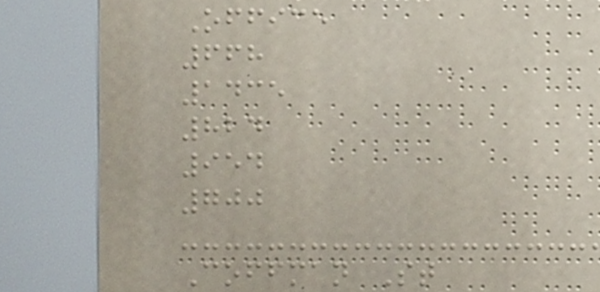Office
668
1435
824
954
700
Coffman St
